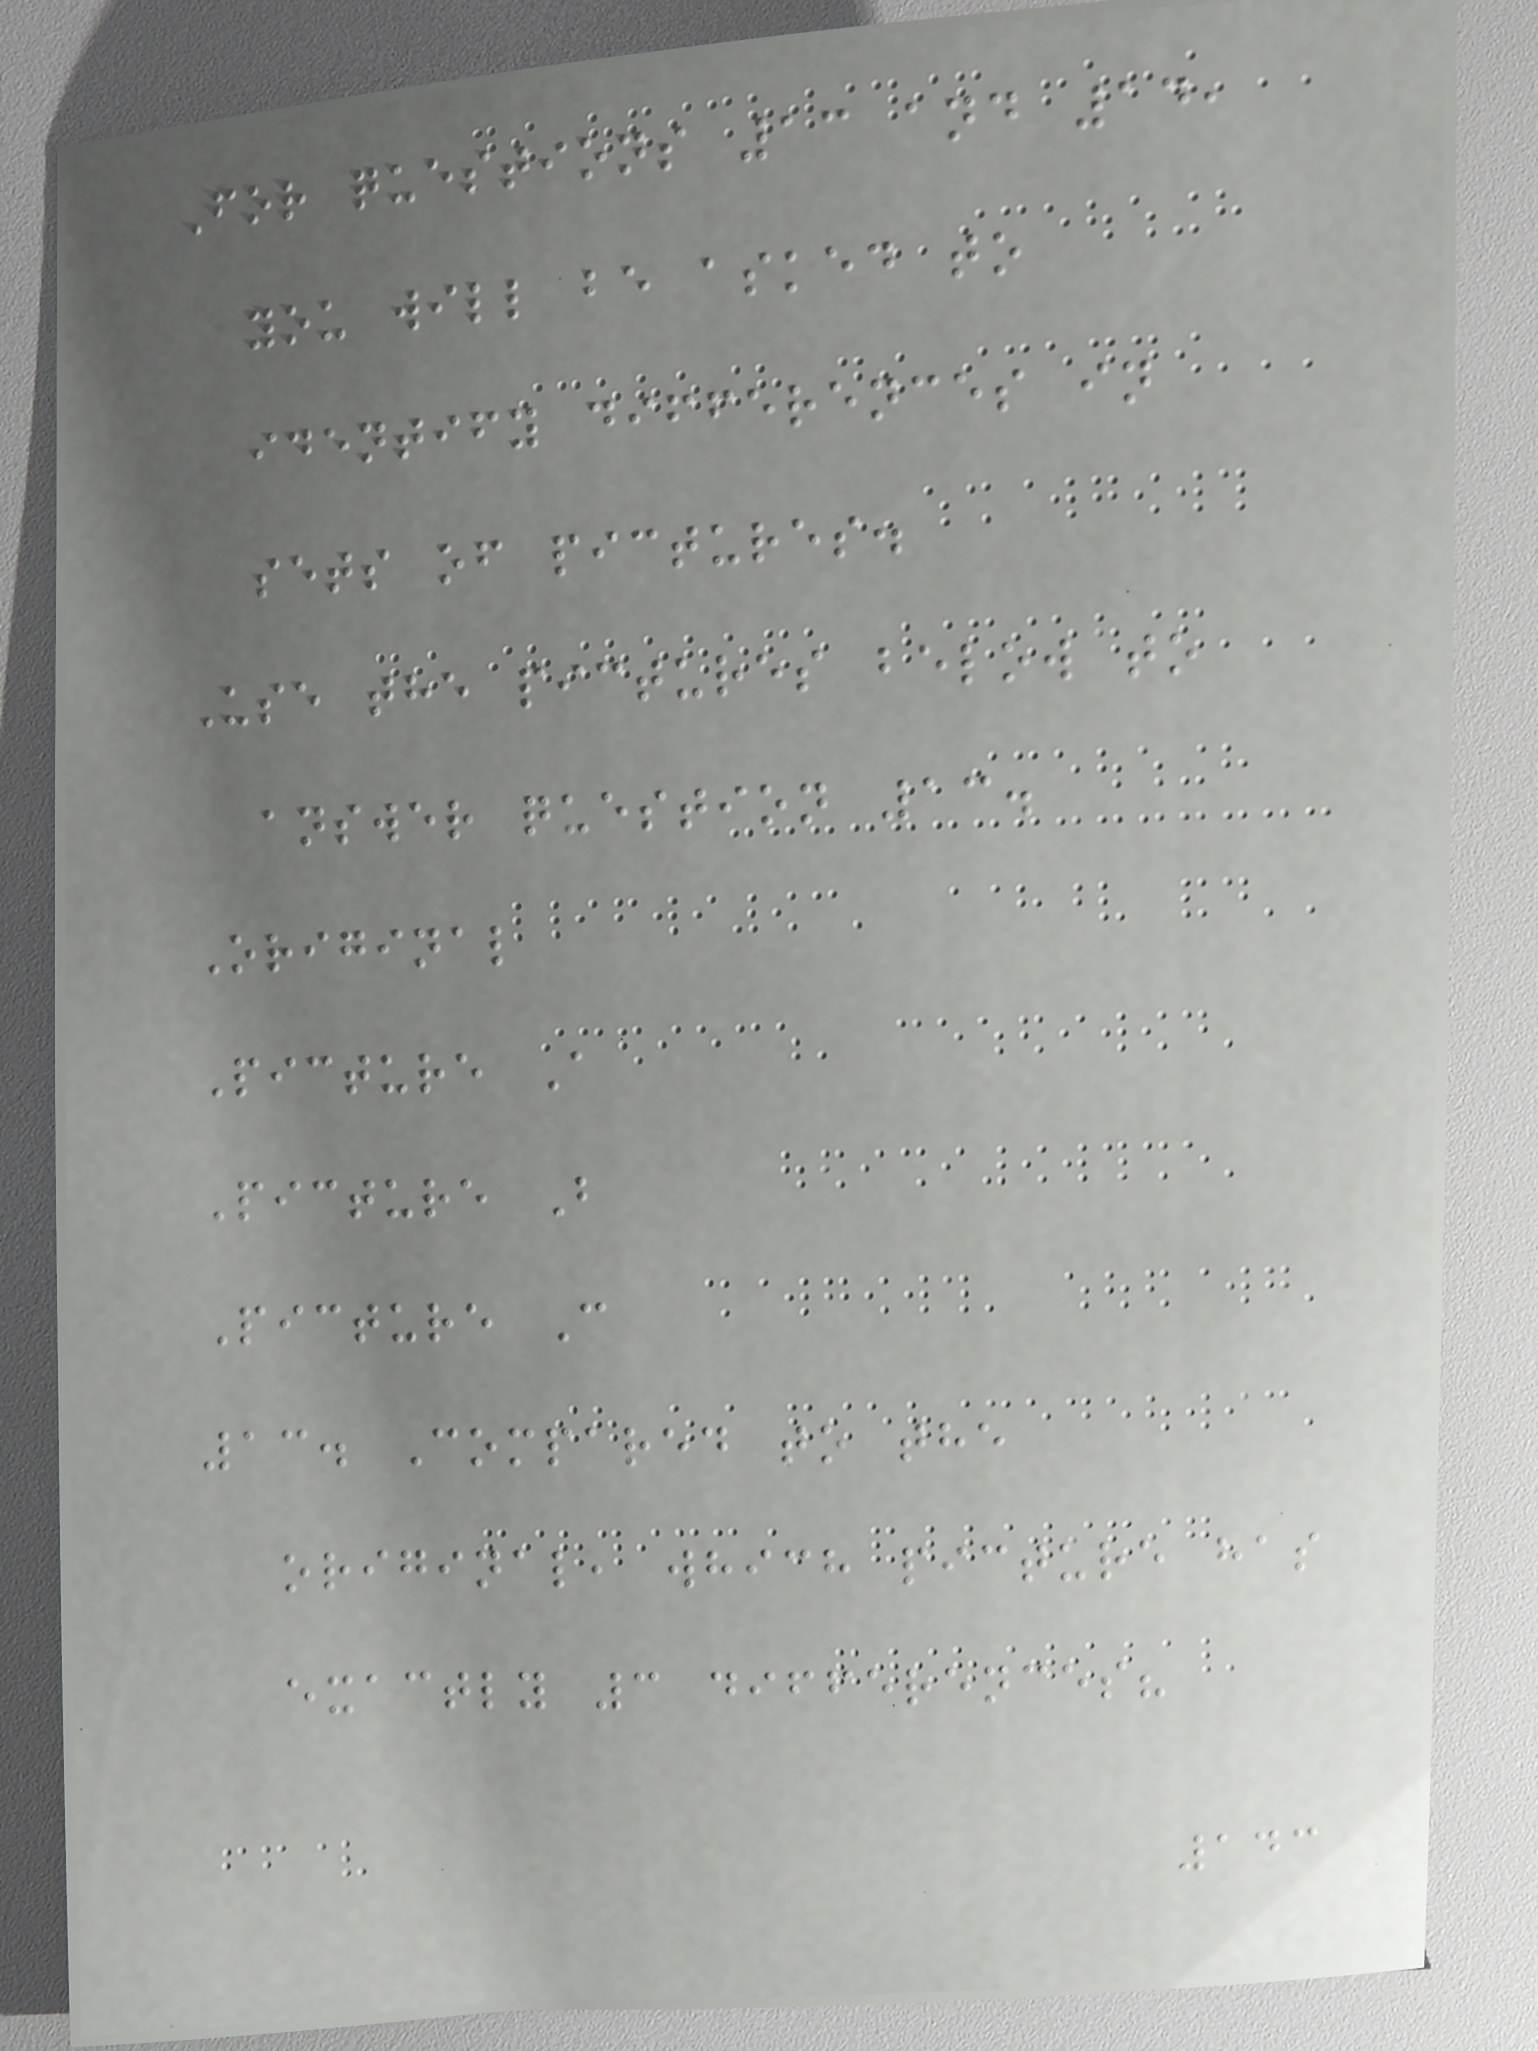For questions 13 and 14,
you will be asked to
identify differences in
sets of pictures.
Use the pictures below to
answer question 13.
Original
Picture A
Picture B
Picture C
13. Compared to the
original, which picture has
exactly 3 differences?
143
